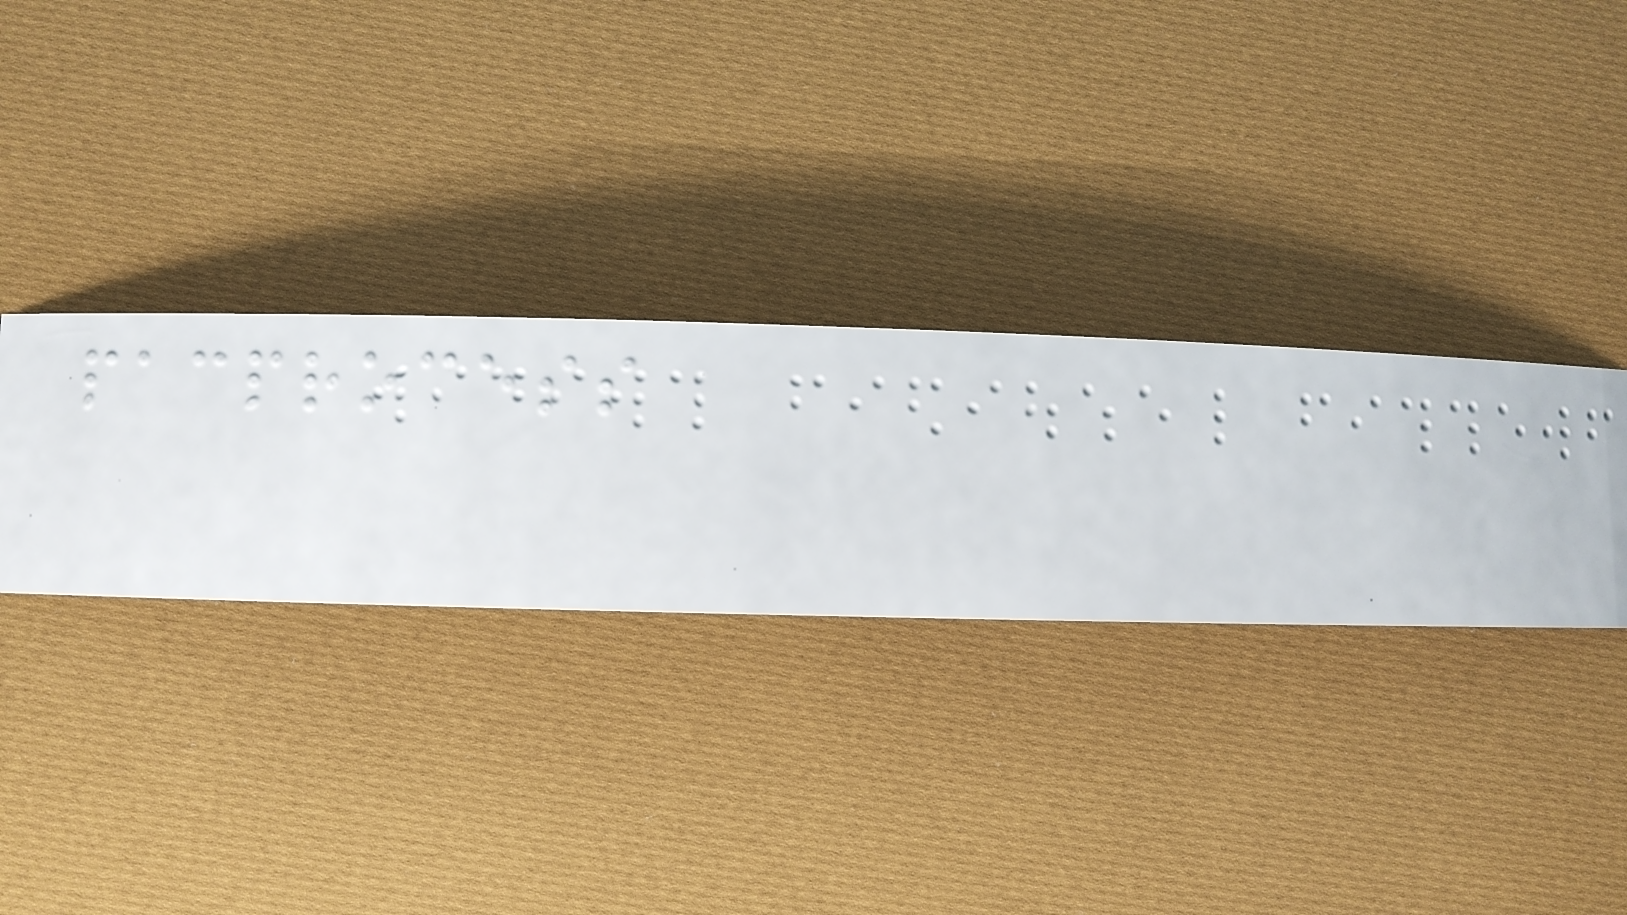pacprocess
